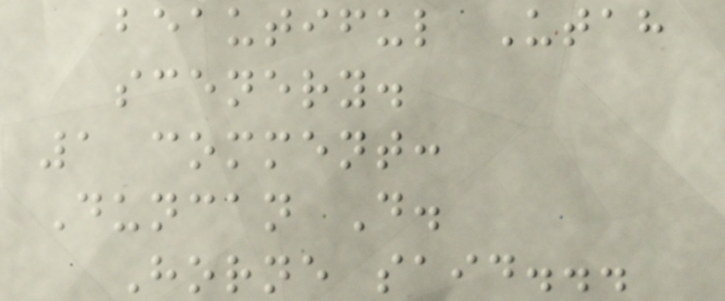beautiful Utah
scenery.
1 comment:
Duncan D.
Horne said...
